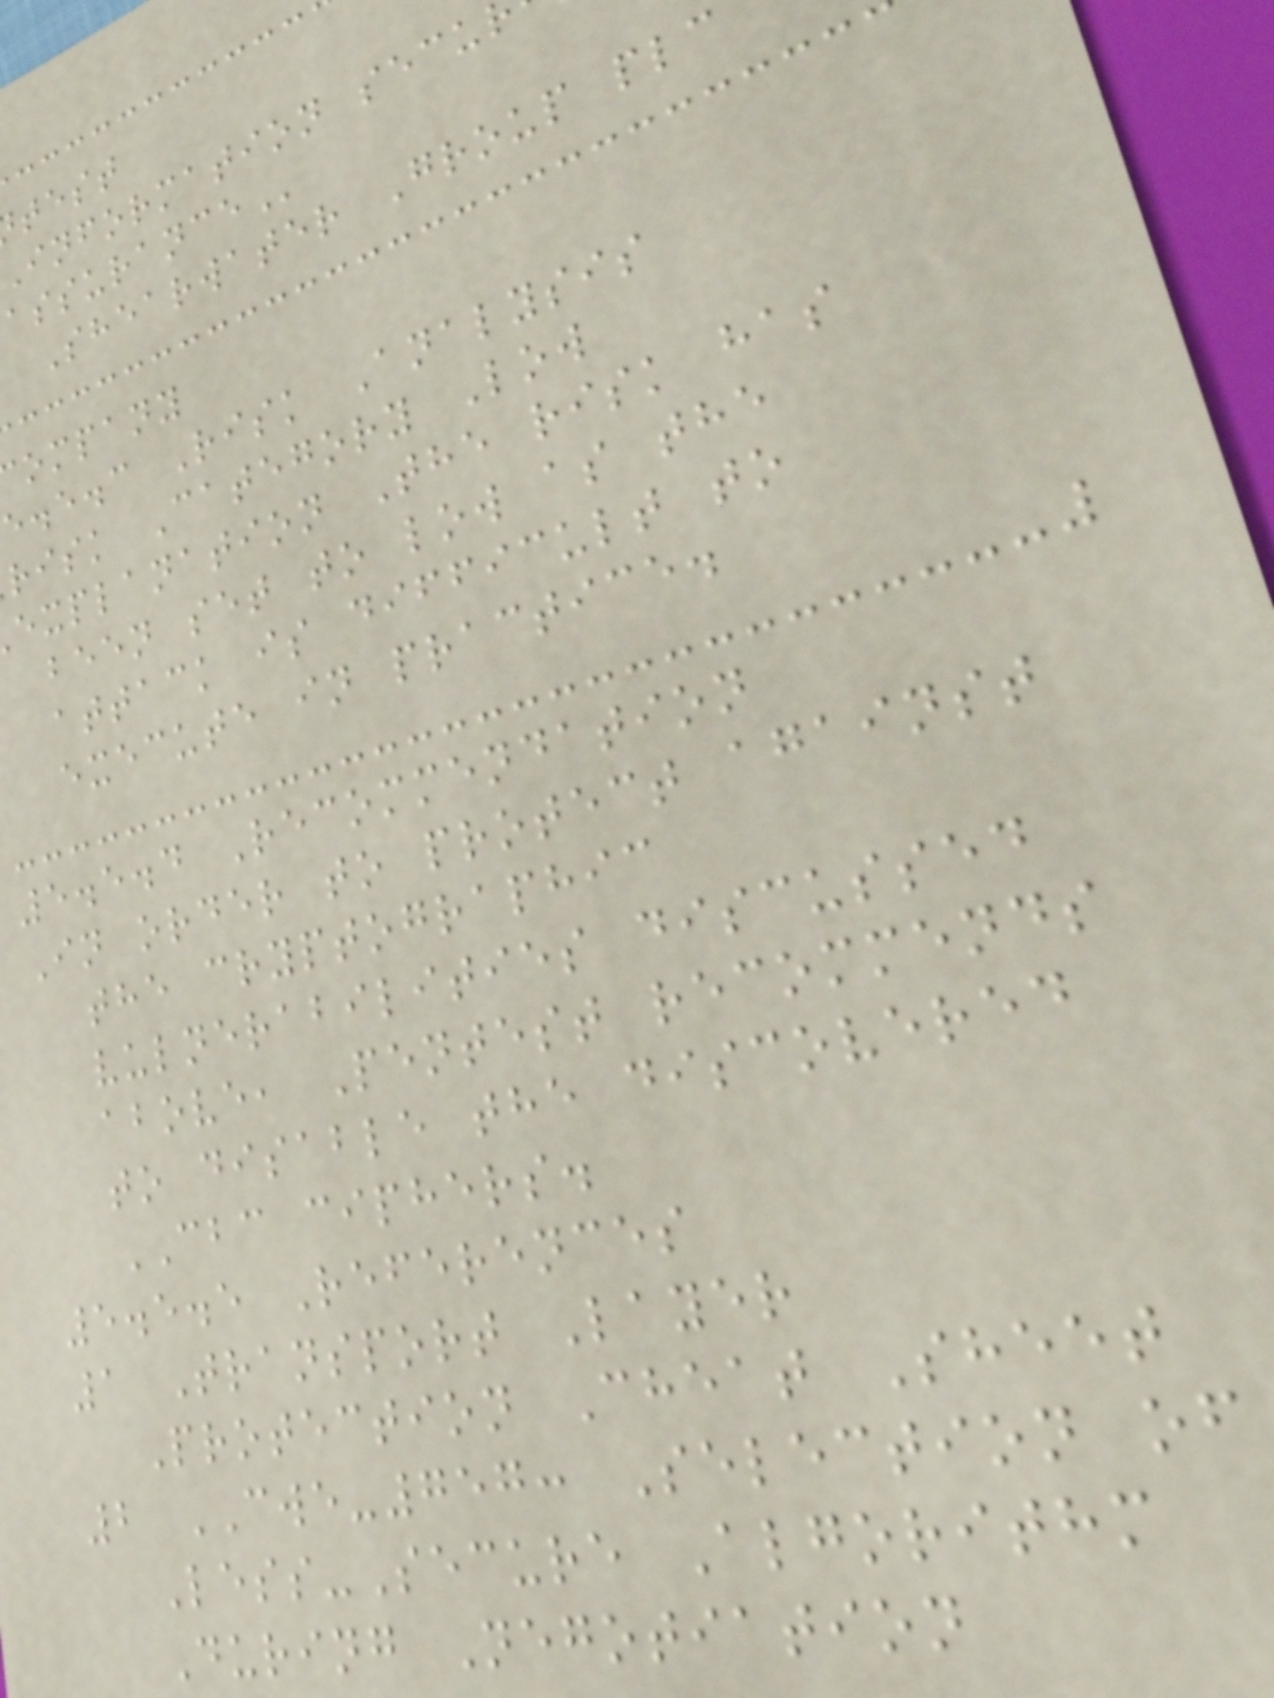test
information
Shearwater Group plc
ompany
e.e.c Risk Analysis
risk Category Low
explanation The risk has
been set to low as the
attack is difficult to
execute in practice.
5.5.4 Recommendation
In order to protect against
the cryptographic
vulnerabilities discussed
above, Pentest recommends
to disable the discovered
CBC ciphers.
5.5.5 References
1 Transport Layer
Protection Cheat Sheet
2 CWE-757: Selection of
Less-Secure Algorithm
During Negotiation
